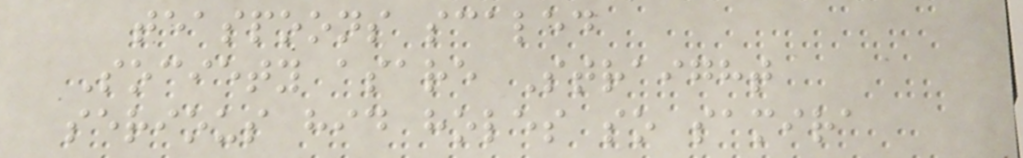teaspoons scaled
Society asare Straight
serious hid holes so samira
